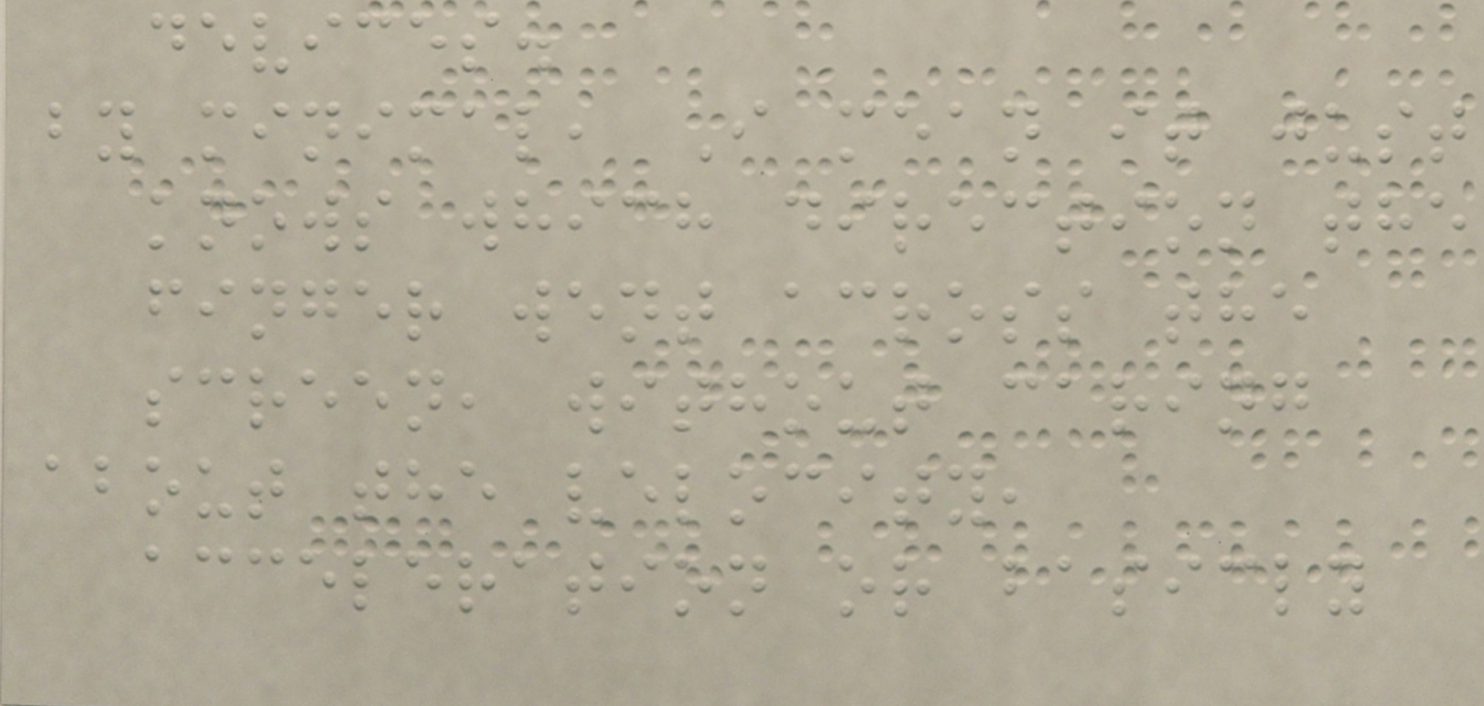devices.
by minimal, I mean it just
knows which direction the
finger went across the
screen, without caring
about the velocity,
acceleration or basicly
